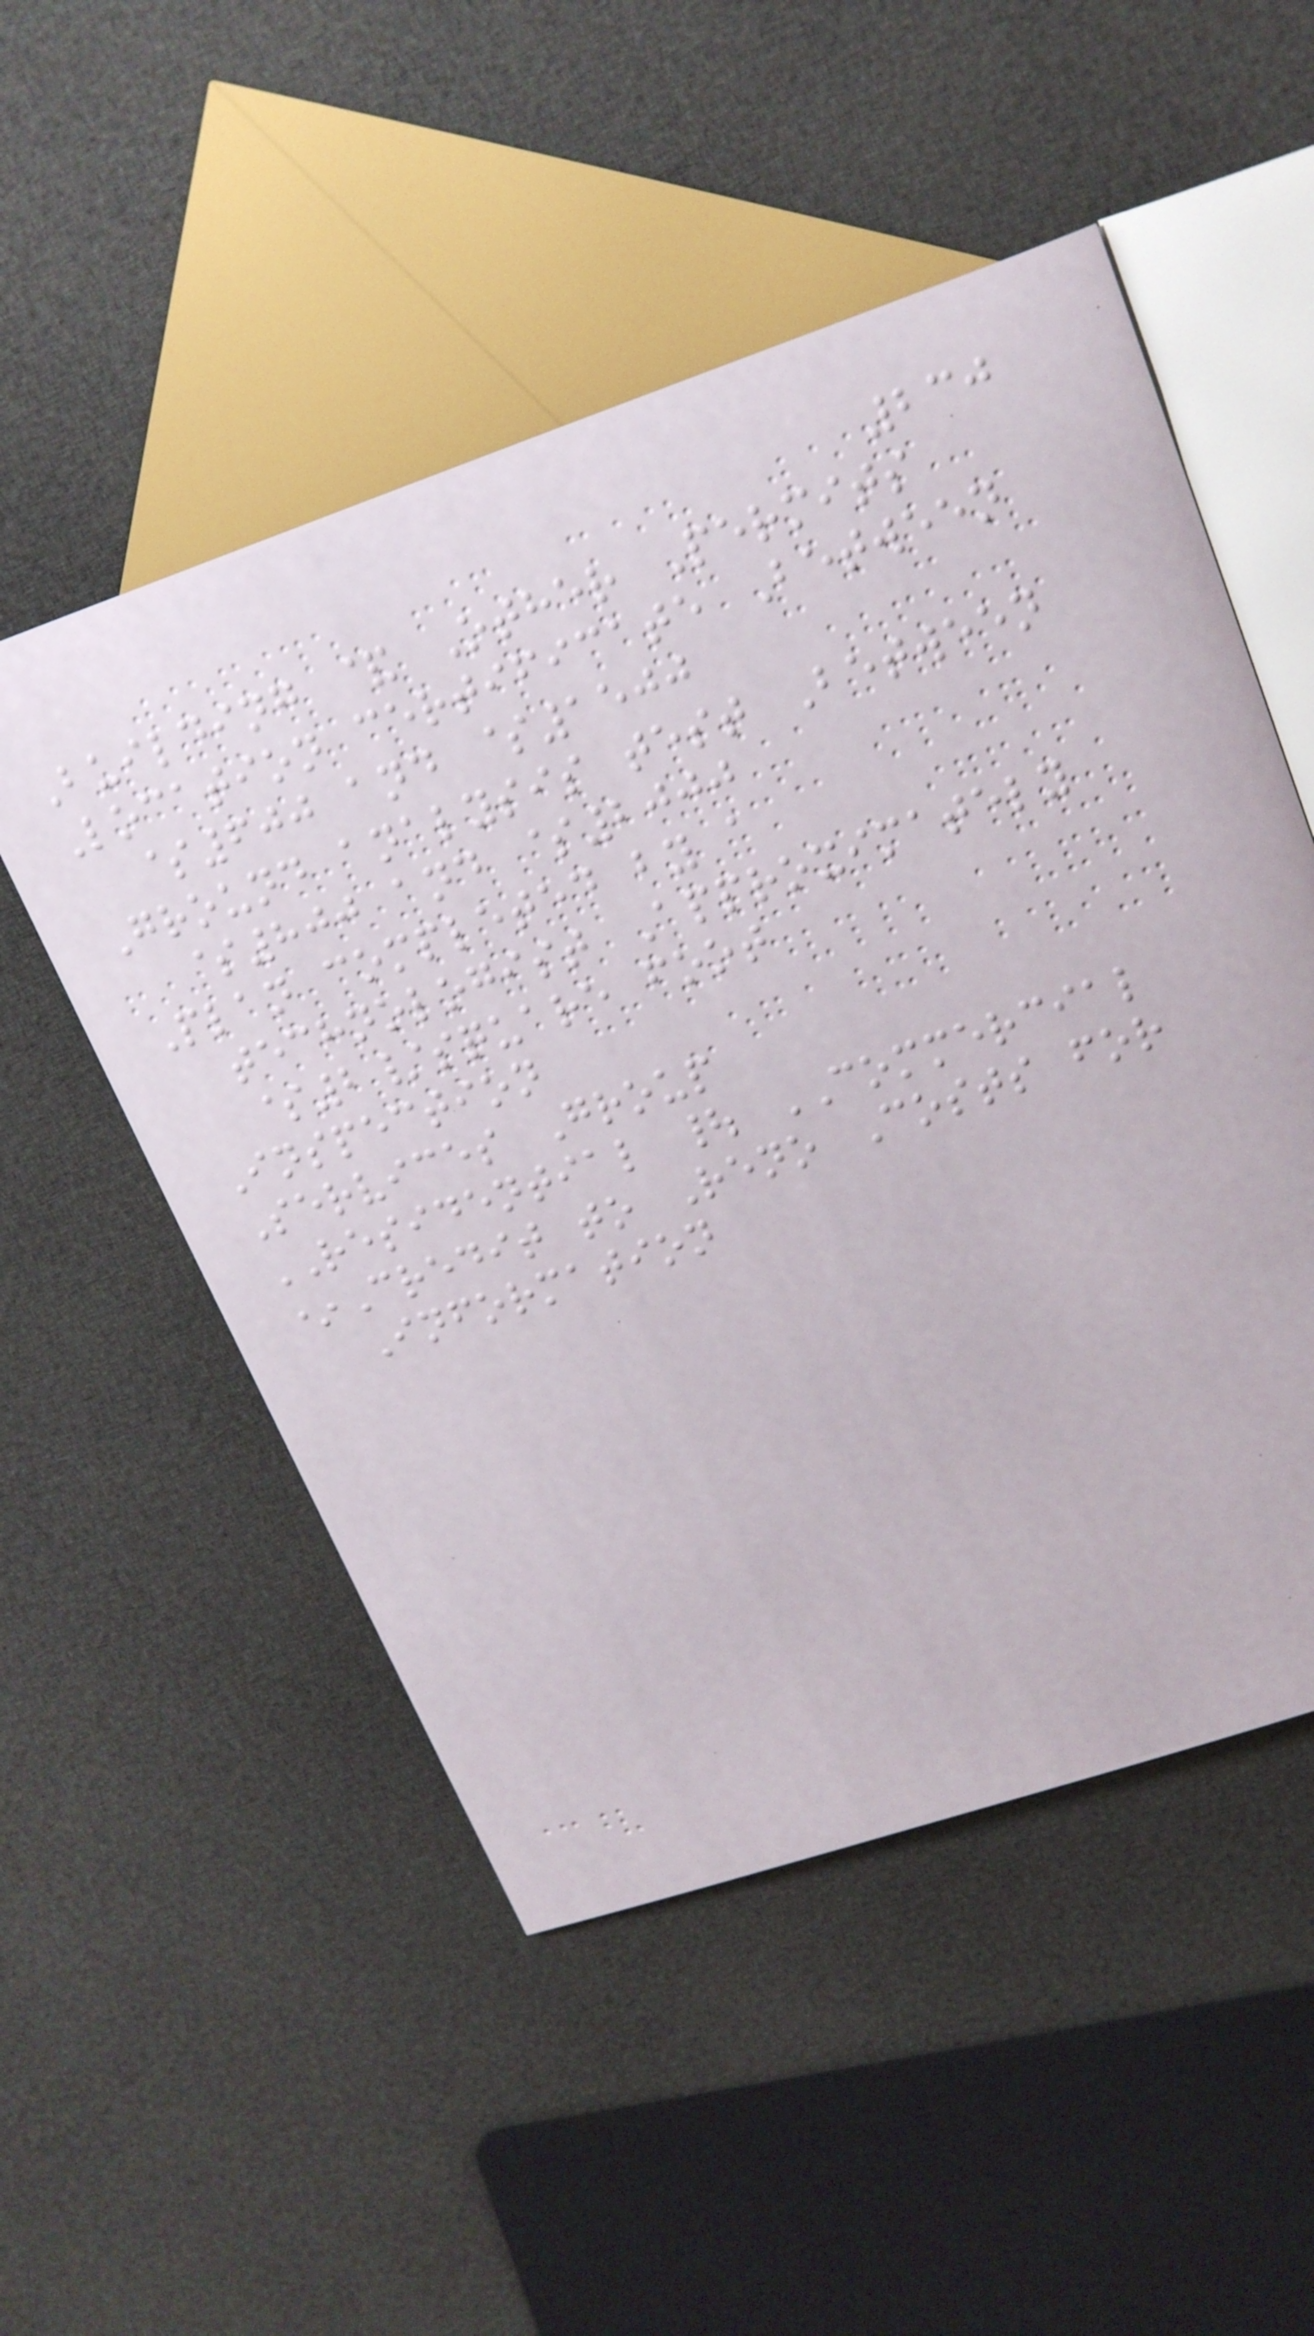230
Building & Other Permits
Location certificate Between
$600 and $1500
Ground analysis test Between
$800 and $2000
Plan completed by a
technologist Approximately
$2/square foot
Inspection
Services Group
RESIDENTIAL | COMMERCIAL
*Credit to Reno Costs for
Information
